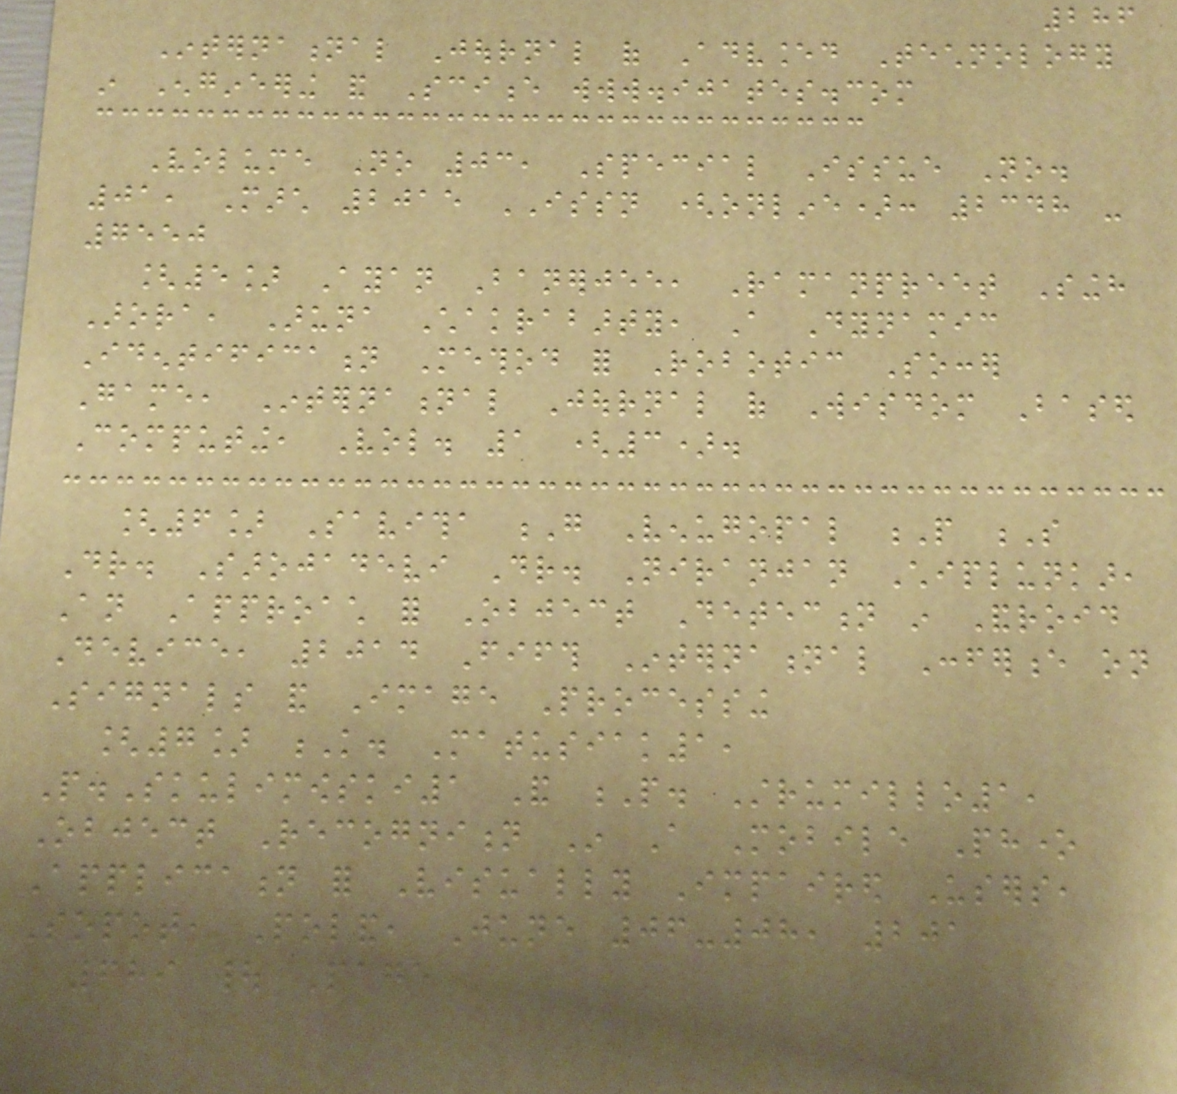286
International Journal of Advanced Technology
in Engineering and Science www.ijates.com
Volume No 03, Special Issue No.
01, March 2015 ISSN (online): 2348 -
7550
[5] Ayan Banerjee, Ramanpreet Singh
Arora, Aruna Chakrabarty, A Dynamic
Identification Method for Robotic Soccer
Game, International Journal of Wisdom Based
Computing, Vol. 1 (3).
[6] Savitha G Venugopal P S
Dr. Sarojadevi Dr. Niranjan Chiplunkar,
An Approach for Object Detection in Android
Device, 2014 Fifth International Conference on
Signals and Image Processing
[7] K. Matusiak1,
P.Skulimowski1 And P. Strumillo1,
Object Recognition In A Mobile Phone
Application for Visually Impaired Users,
Sopot, Poland, June 06-08, 201
689 | Page
